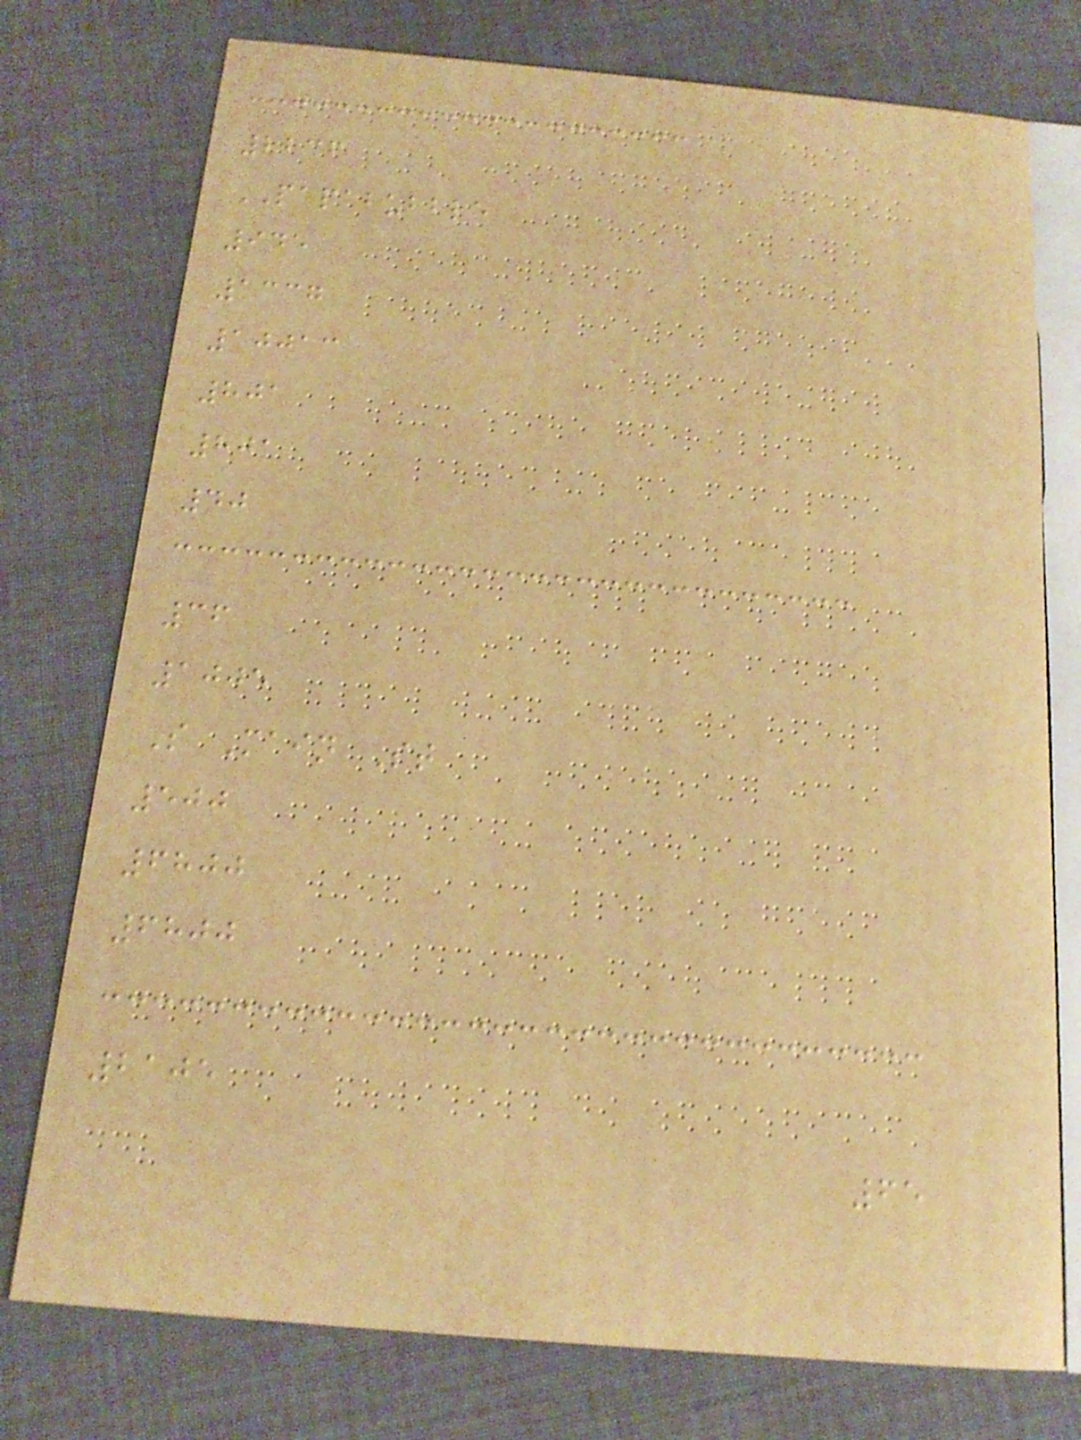2236
PAPABUBBLE
945
1337
10013
801
801
40
36
1005
S Main St
500
6800
6800
2105
65
